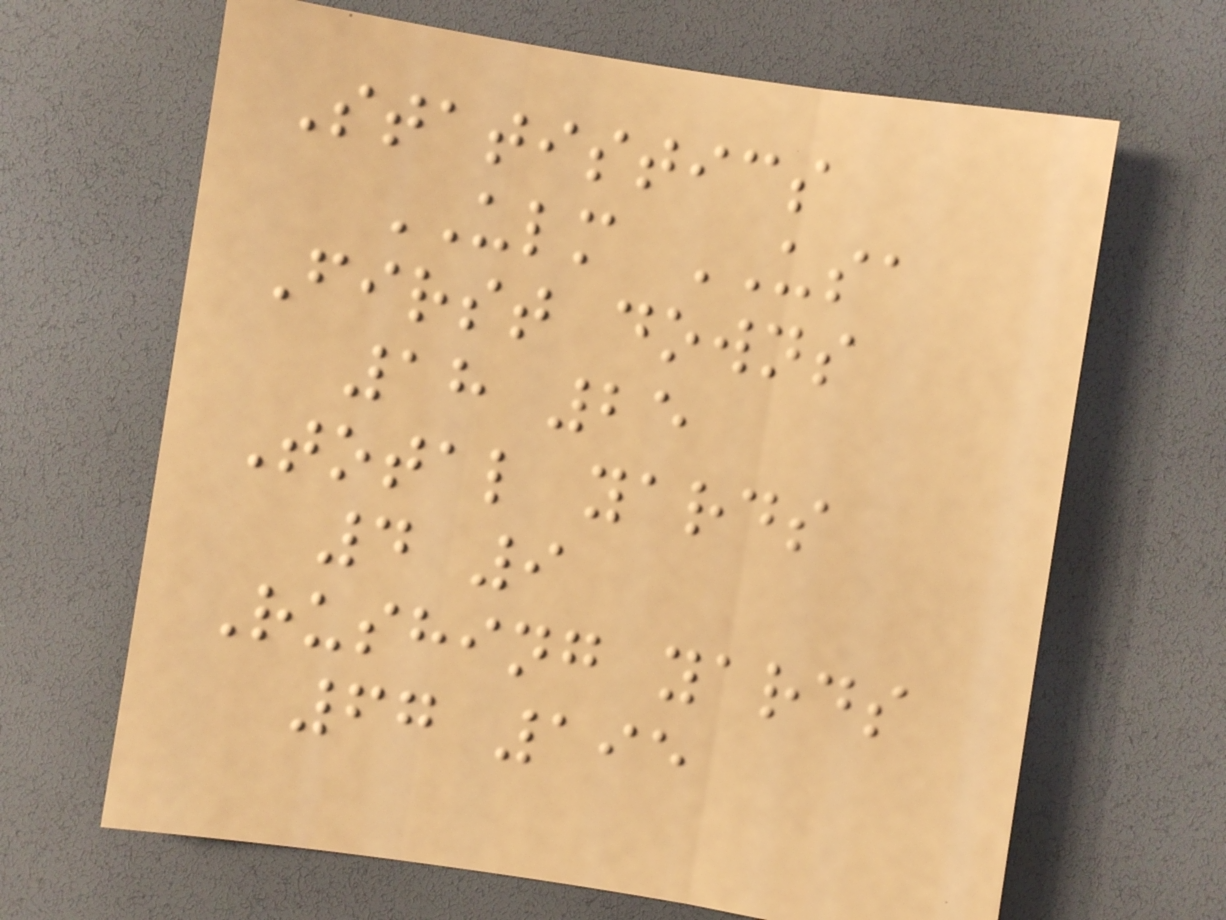Statistics
ULM USA
First downs
18 25
Total yards
4 9
Rushing yards
67 195
